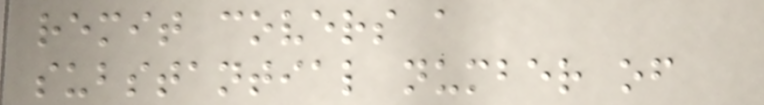remit covers a
substantial number of
